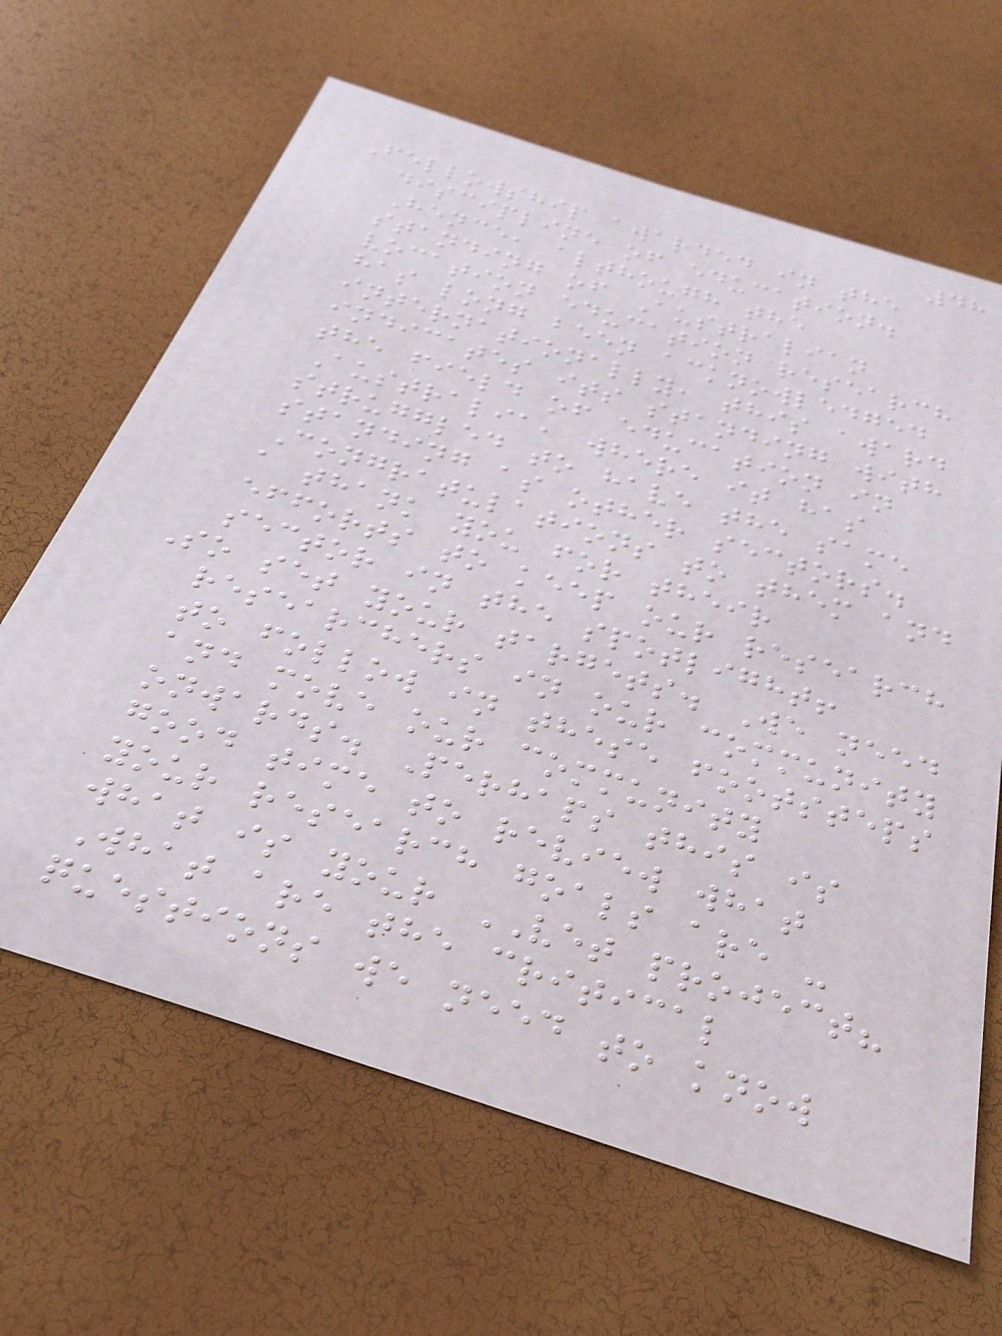48
Fellowship awarded in the
discipline of education.
Hence, although the
standing of Australian
vocation education research
has long been acknowledged
internationally, this award
indicates its standing with
the field of education in
Australia, where it has
struggled to have the same
standing as other sectors.
Congratulations to them and
a thank you for their
efforts to keep our research
sector in the spotlight!
So set your targets. We need
researchers in our community
to follow in these footsteps
and move our community
onwards. Perhaps this is
good time to review what
your research goals are -
what is your VET project?
What are the critical
questions we need to know
